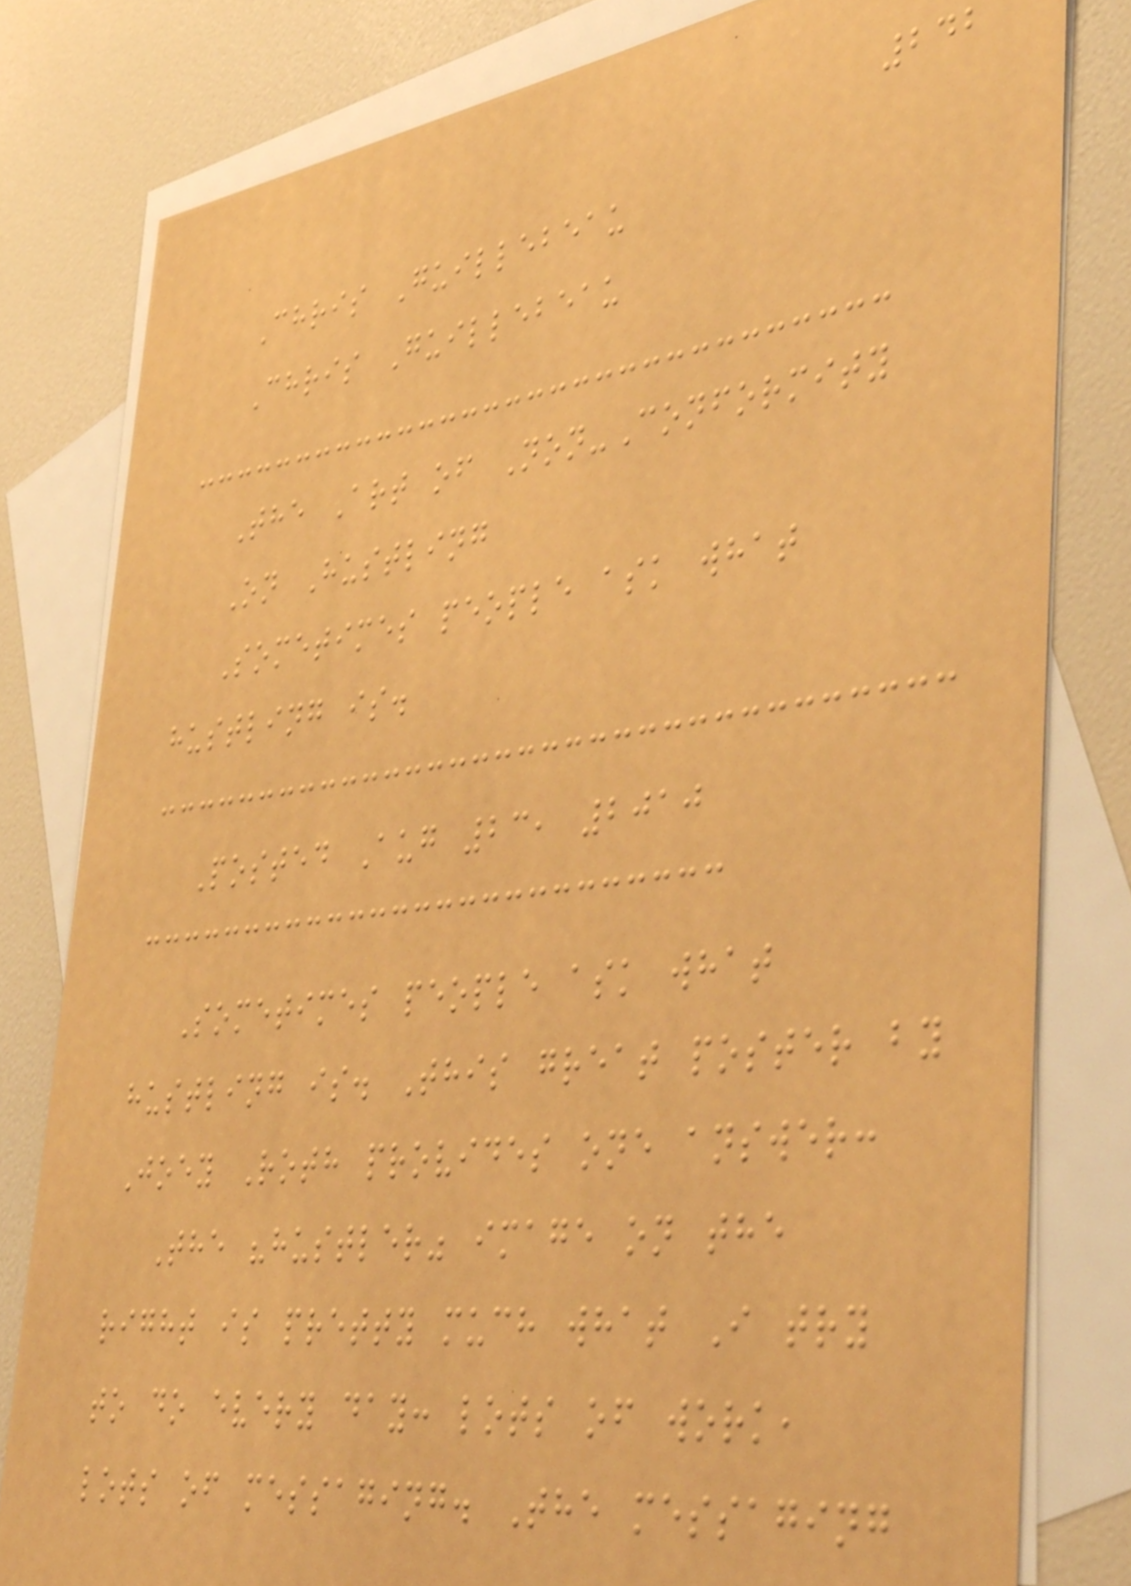242
Chris Guillebeau
Chris Guillebeau
The Art of Non-Conformity
On Hustling
Sometimes people ask what
hustling is.
Posted Aug 23, 2010
Sometimes people ask what
hustling is. This great poster by
Joey Roth provides one answer:
The "hustler" image on the
right is pretty much what I try
to do every day: lots of work,
lots of messaging. The messaging
